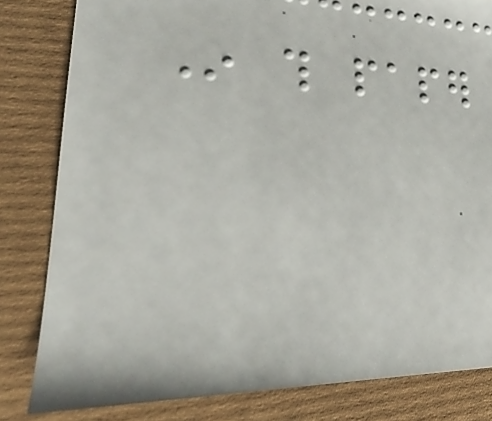In this paper
